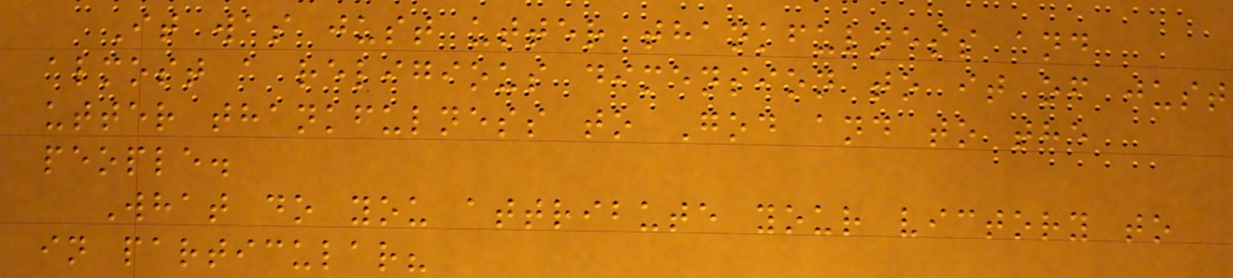It was just utter thankfulness and
almost a religious dimension to it of just
utter thankfulness to God and to the
people.
What do you attribute your victory to
in particular?
